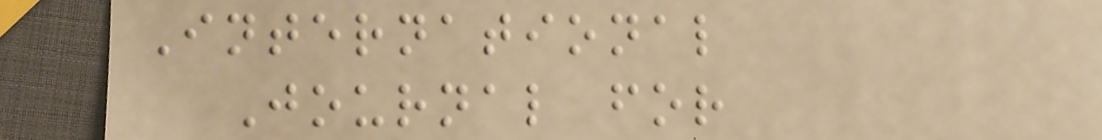International
Journal for
